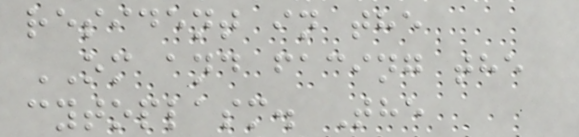resident in the
OM and facing the
cytoplasm. The
